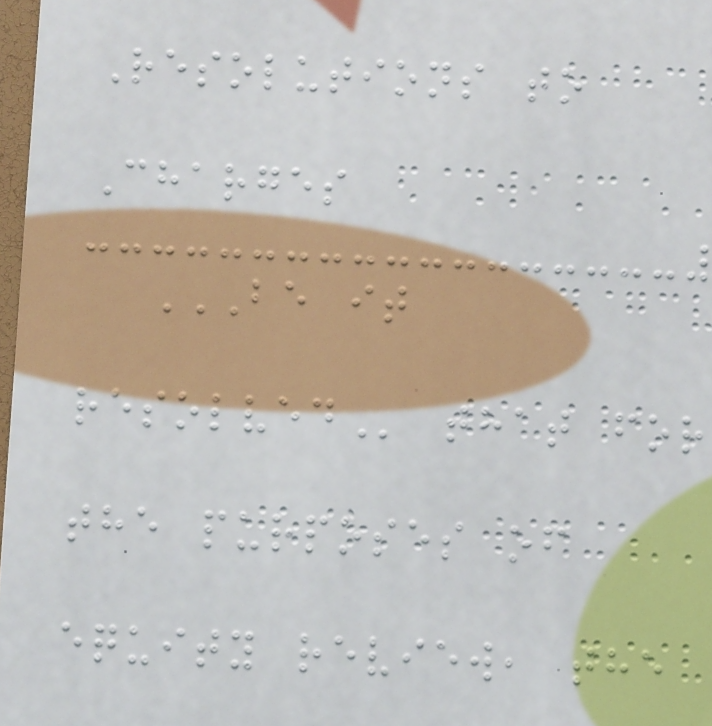Resolutions to
Charges
BE IT
RESOLVED that for
the purposes of
equity review, the
